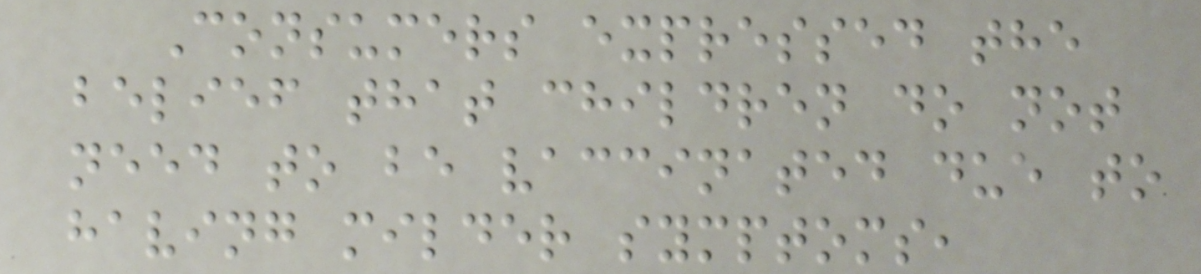Consumers expressed the
belief that children do not
need to be vaccinated due to
having milder symptoms,
